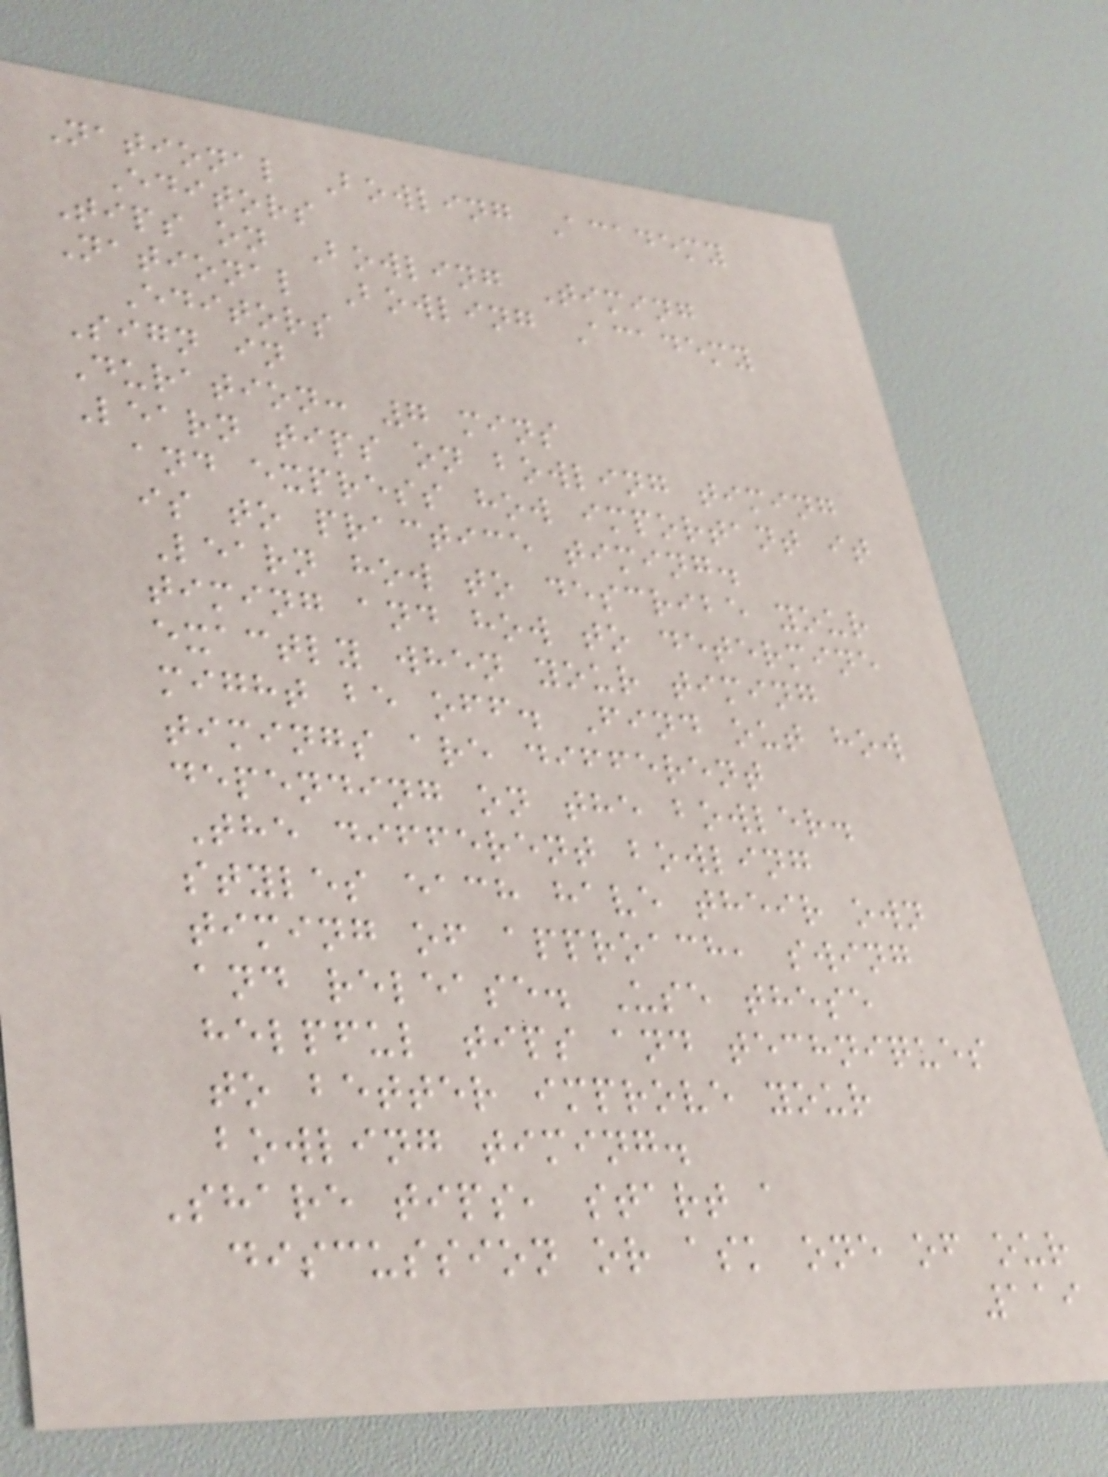National Bowling Academy
Editors
Tips on Bowling Timing
National Bowling Academy
Editors
Sign in
Duration: 7 mins
Learn tips on bowling timing
and express how important it
is to practice timing.
Learn how to describe your
timing and how to determine
exactly when your timing
might be off. Find out how
timings are different
depending on the bowler.
The different bowling
styles each have their own
timing of approach, swing
and release. Use these
helpful tips and techniques
to better improve your
bowling timing.
Share tips, start a
discussion or ask one of our
119
